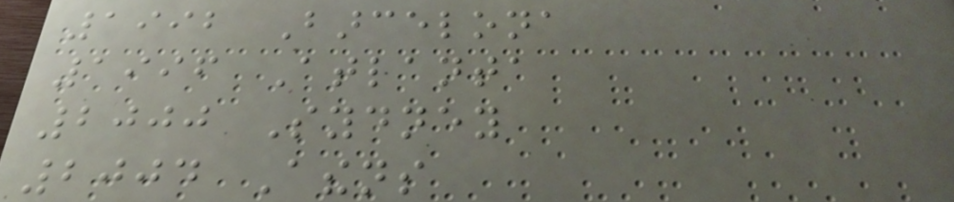1992 Barcelona
1996 Atlanta
2000 Sydney
2004 Athens
